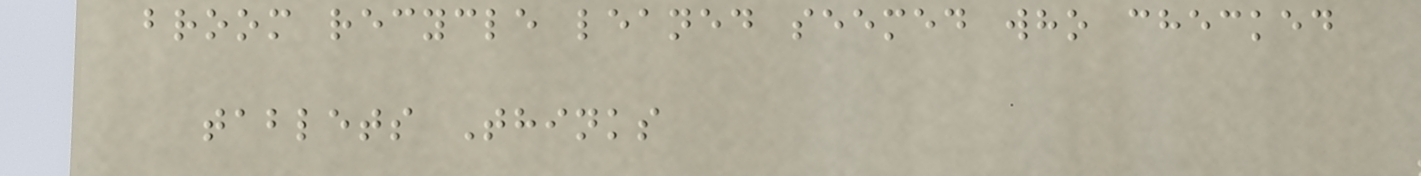broom recycle leaned seemed who checked
tablets Thinks
